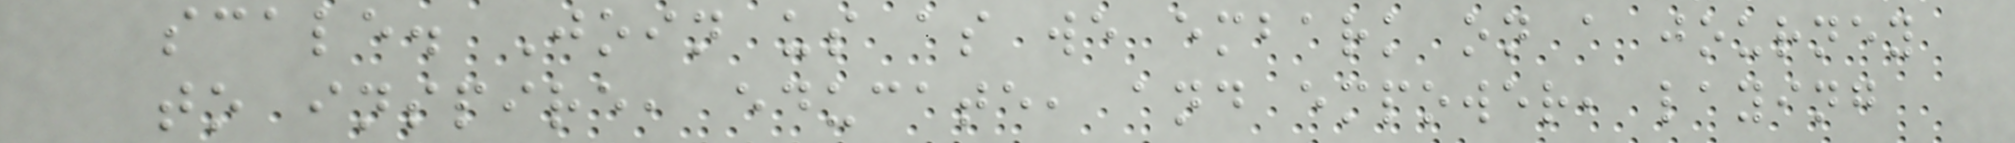scale. Join us as we embark on a journey
to inspire, educate, and empower, laying
